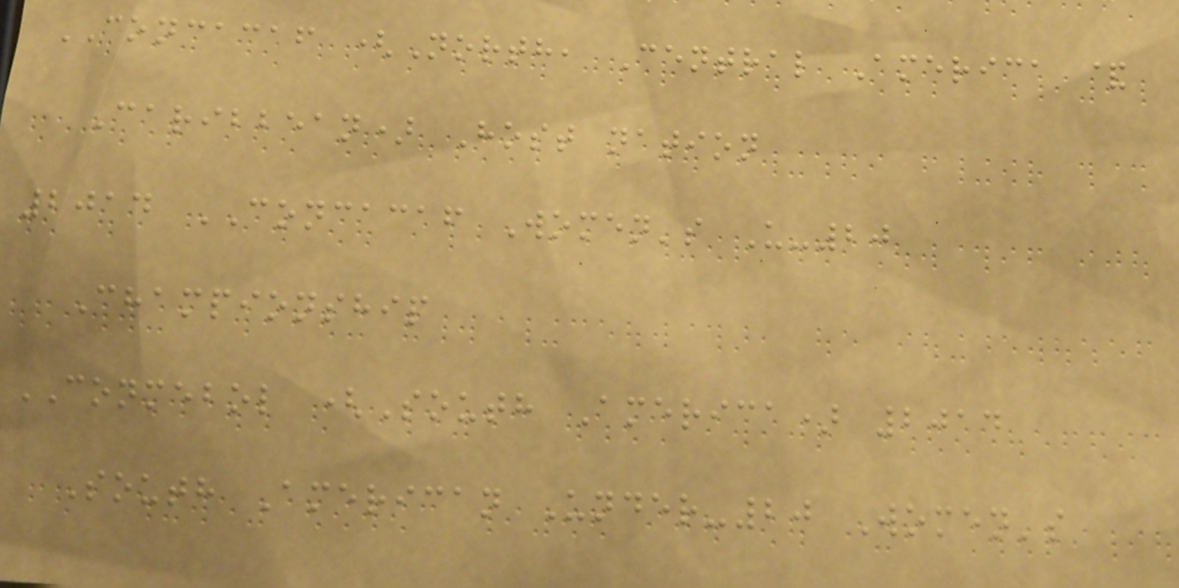CONCACAF (North, Central America &
Caribbean) Host nation
2014 CONCACAF Women's U-20
Championship
CONMEBOL (South America) 2014
South American Under-20 Women's
